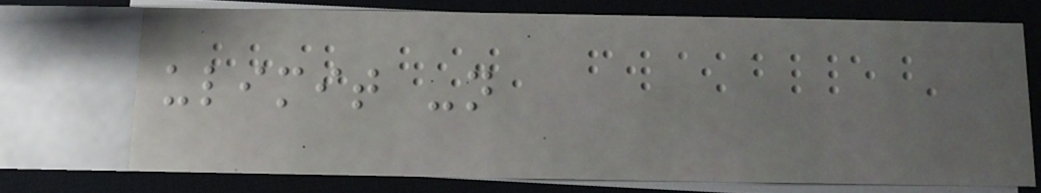ulimit -n
